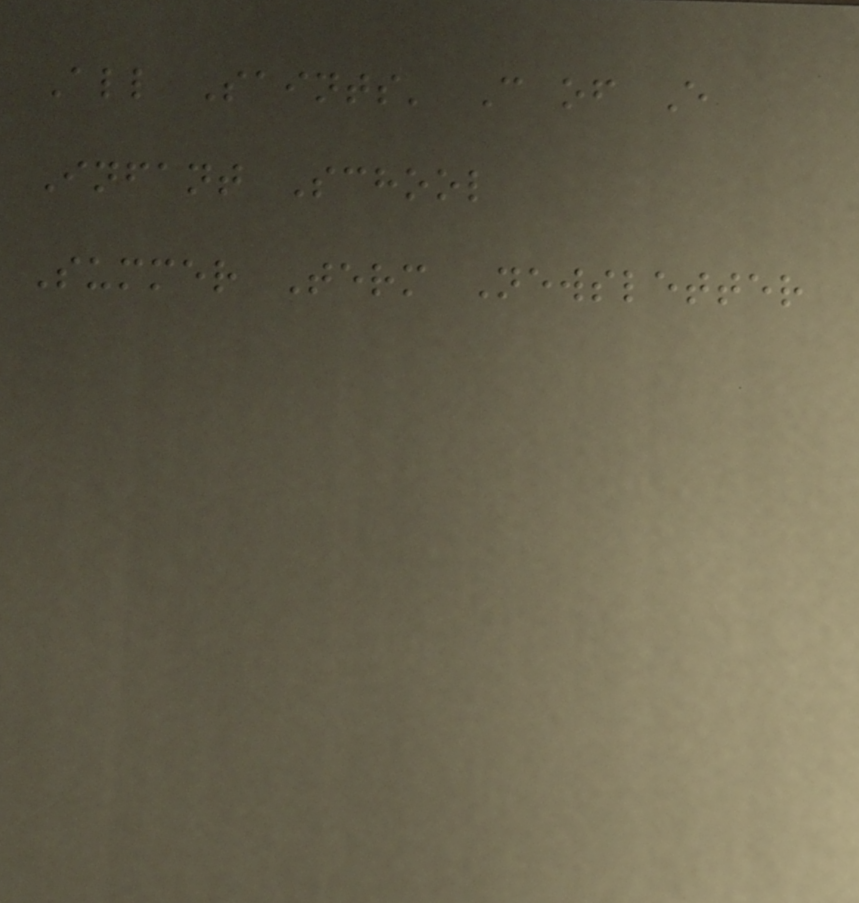All Saints' C of E
Infant School
Summer Term Newsletter
